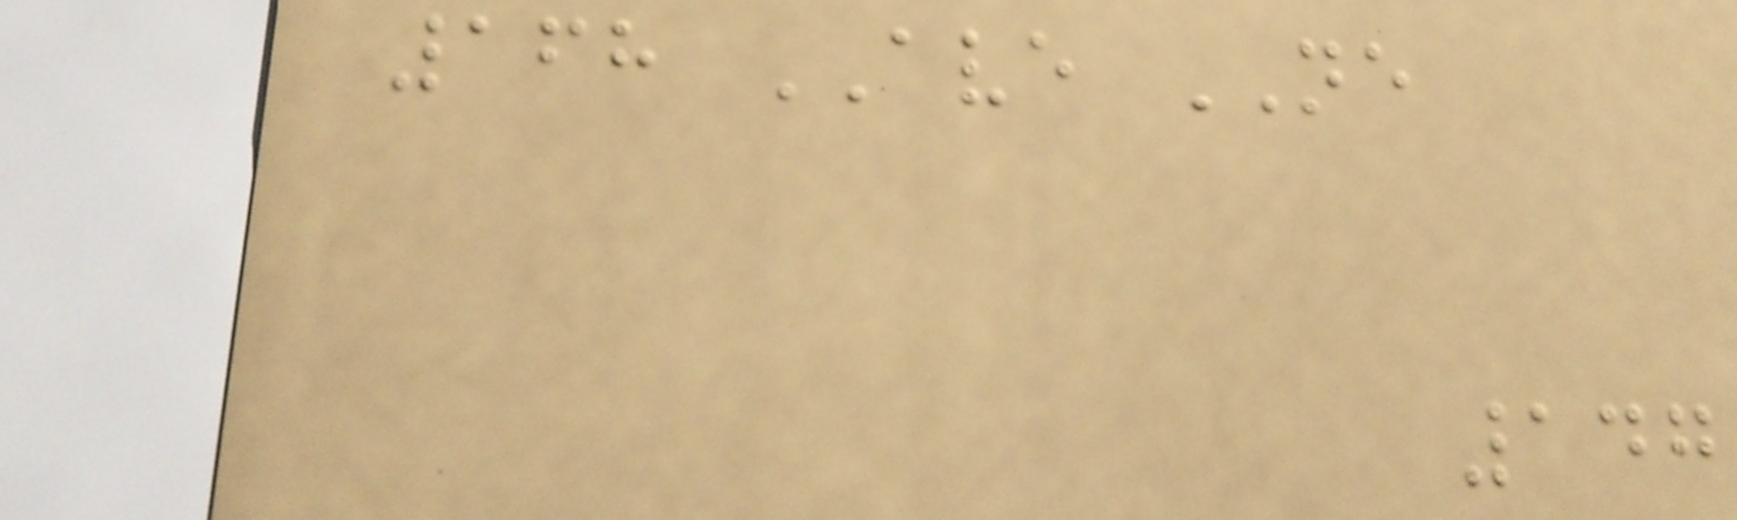168 AVE NE
147
